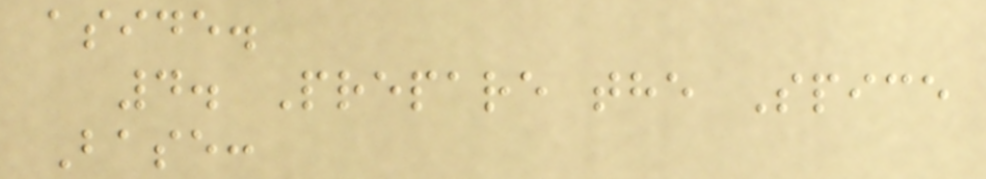aside.
4. Prepare the Spice
Base:
